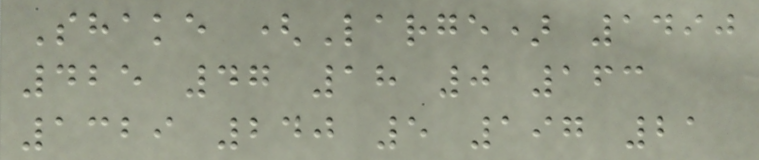Shake (Large) 1490
425 47 18 0 163
1329 240 5 197 21
